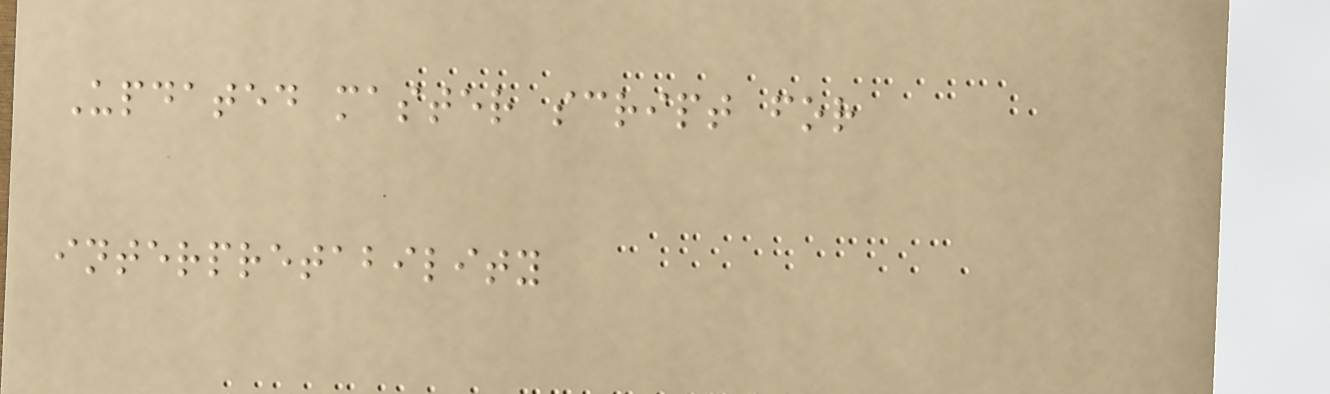Updated master script for
interpretability
